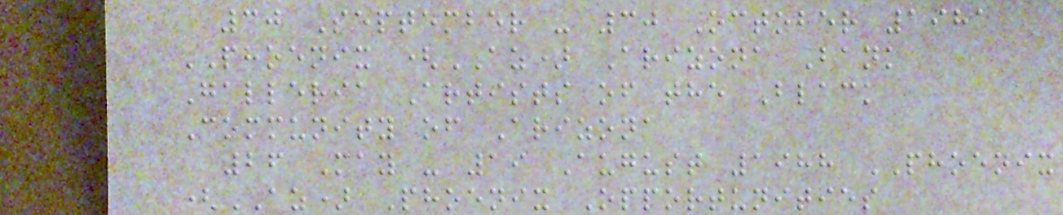30 September - 30 October 1981
PHOENIX (AZ) Arizona Bank
Galleria Artists of the Black
Community of Arizona
26 May - 19 August 1988 PHOENIX
(AZ) Phoenix Opportunities
